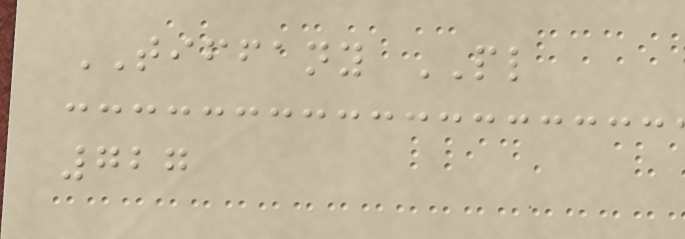TIFFANY PL
727
